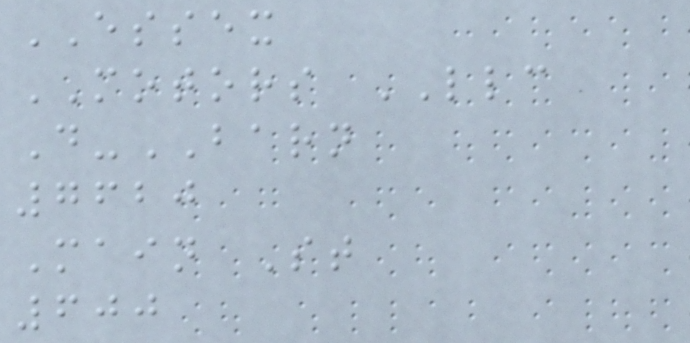ESSEX
MOTORS LLC
D-BARN
7620
Main St
600
